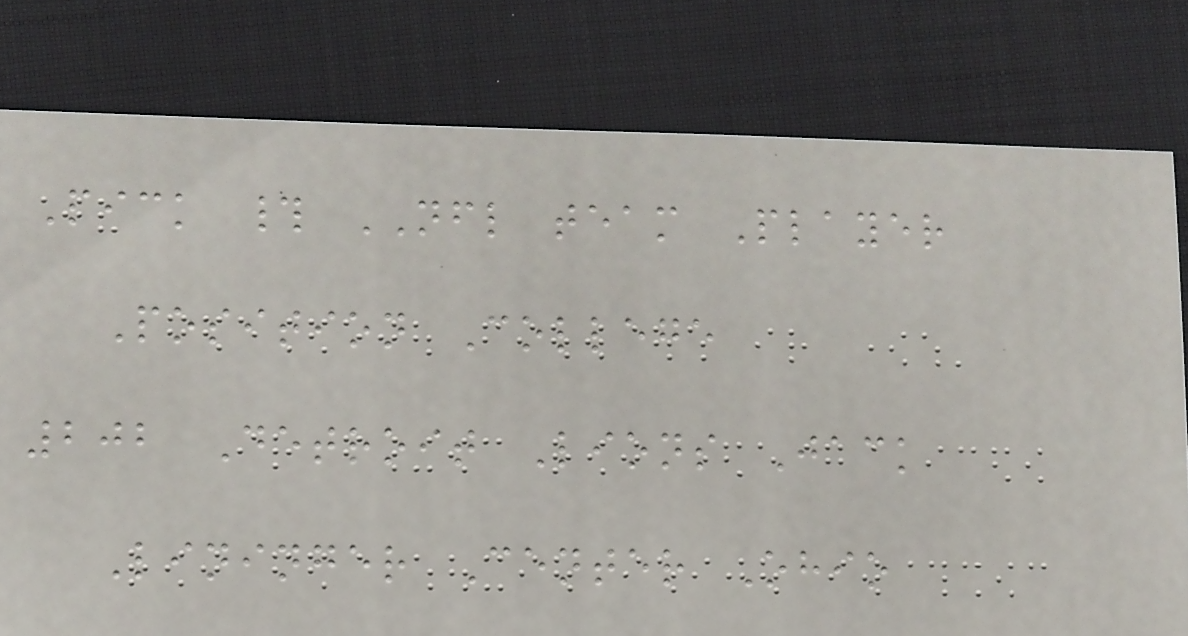Pick # NFL team Player
Position College
202 Detroit Lions Jack
Lininger Center Ohio
